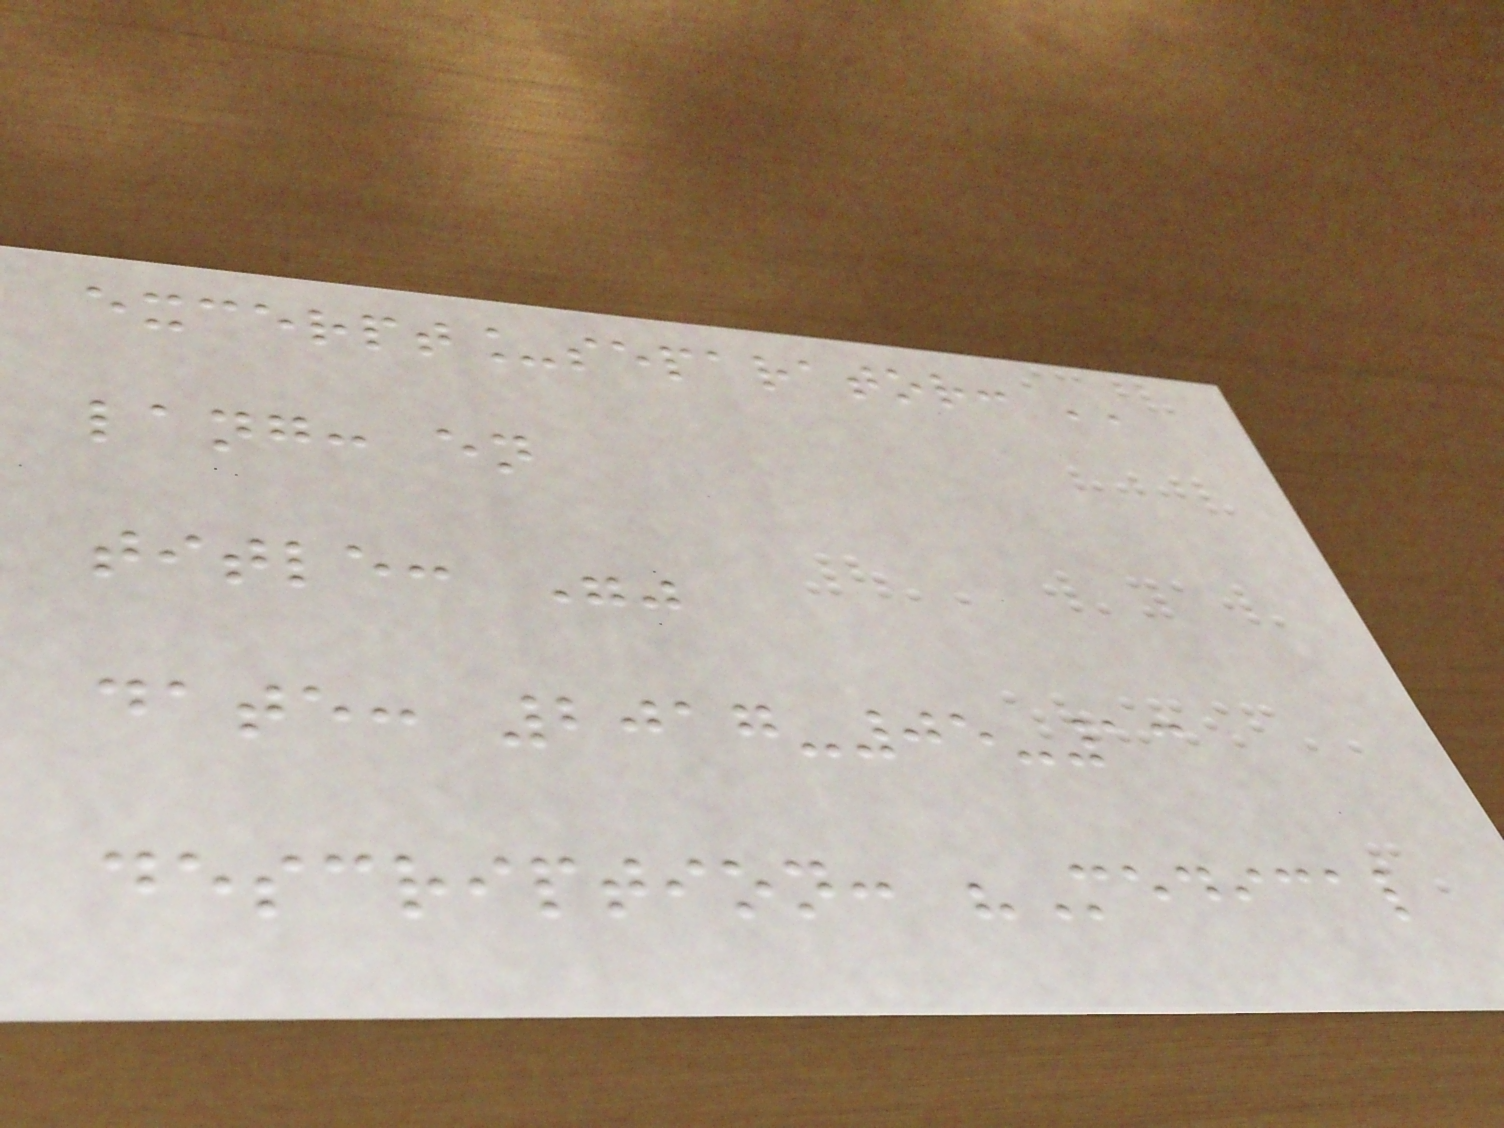excerpt_separator: ''
lang: en
title: ""
date: 2017-05-13
description: "Medical
